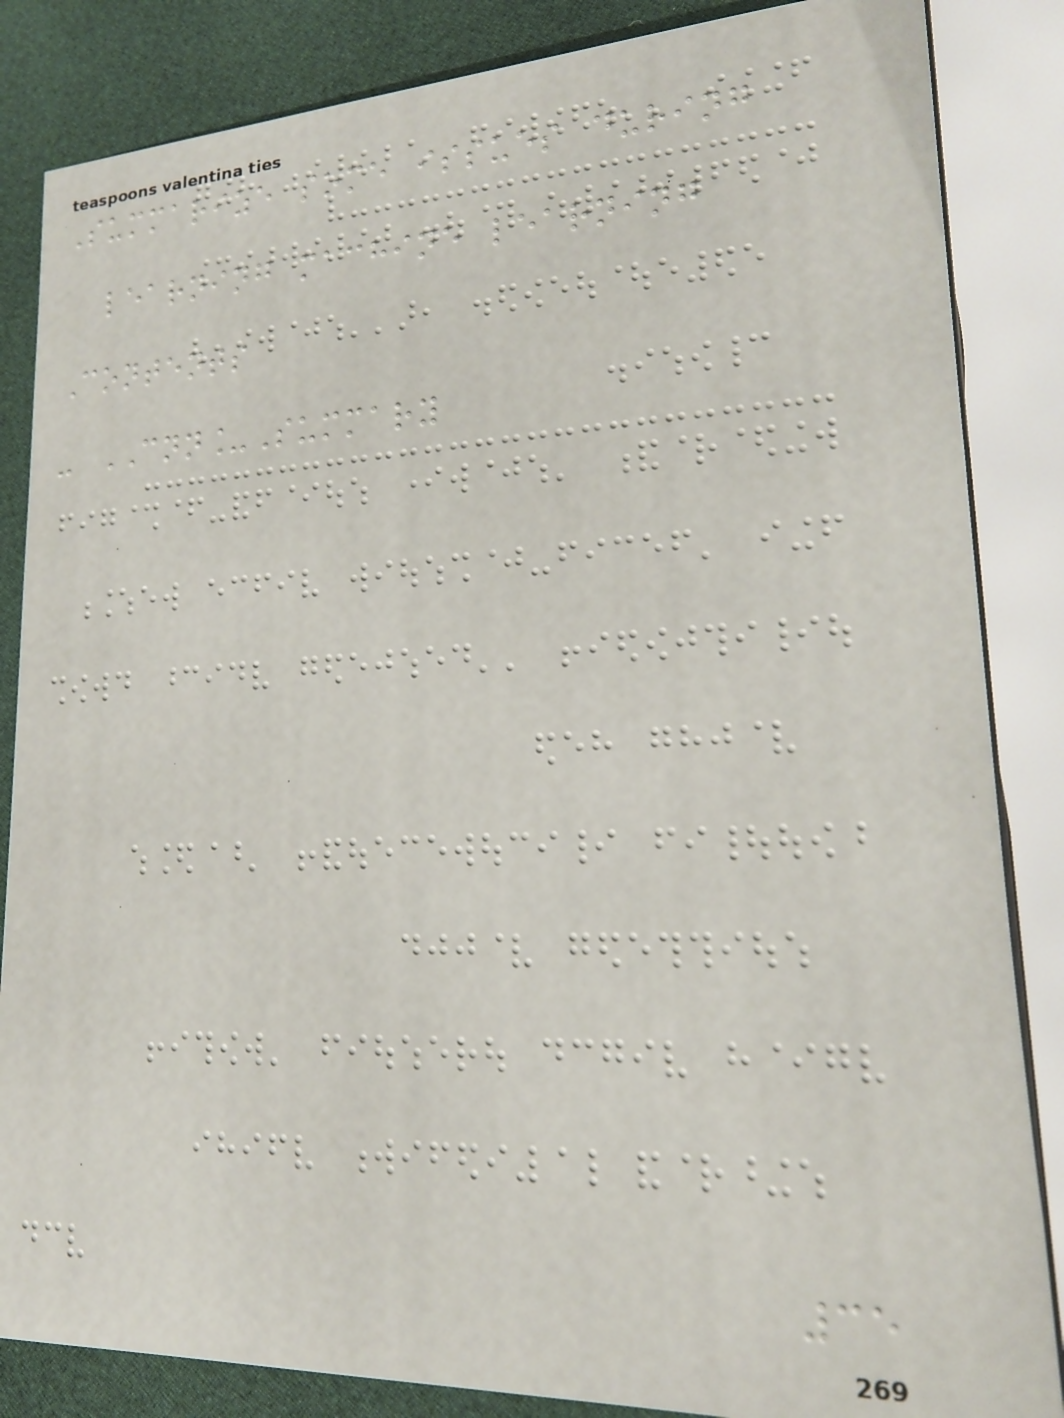Summarize some issues during
learning machine learning
Contents
- CNN_Summary
35
